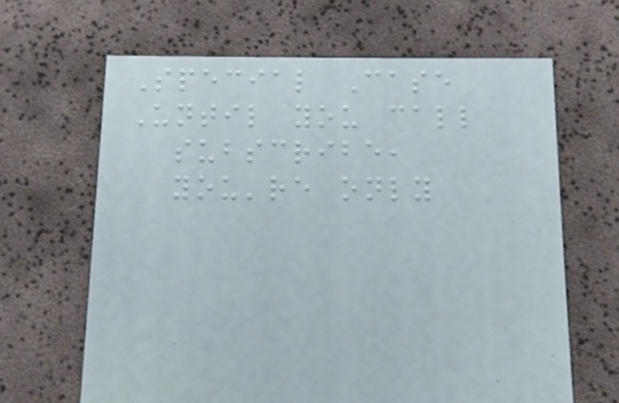Special Case
Until you call
subscribe,
you're only
